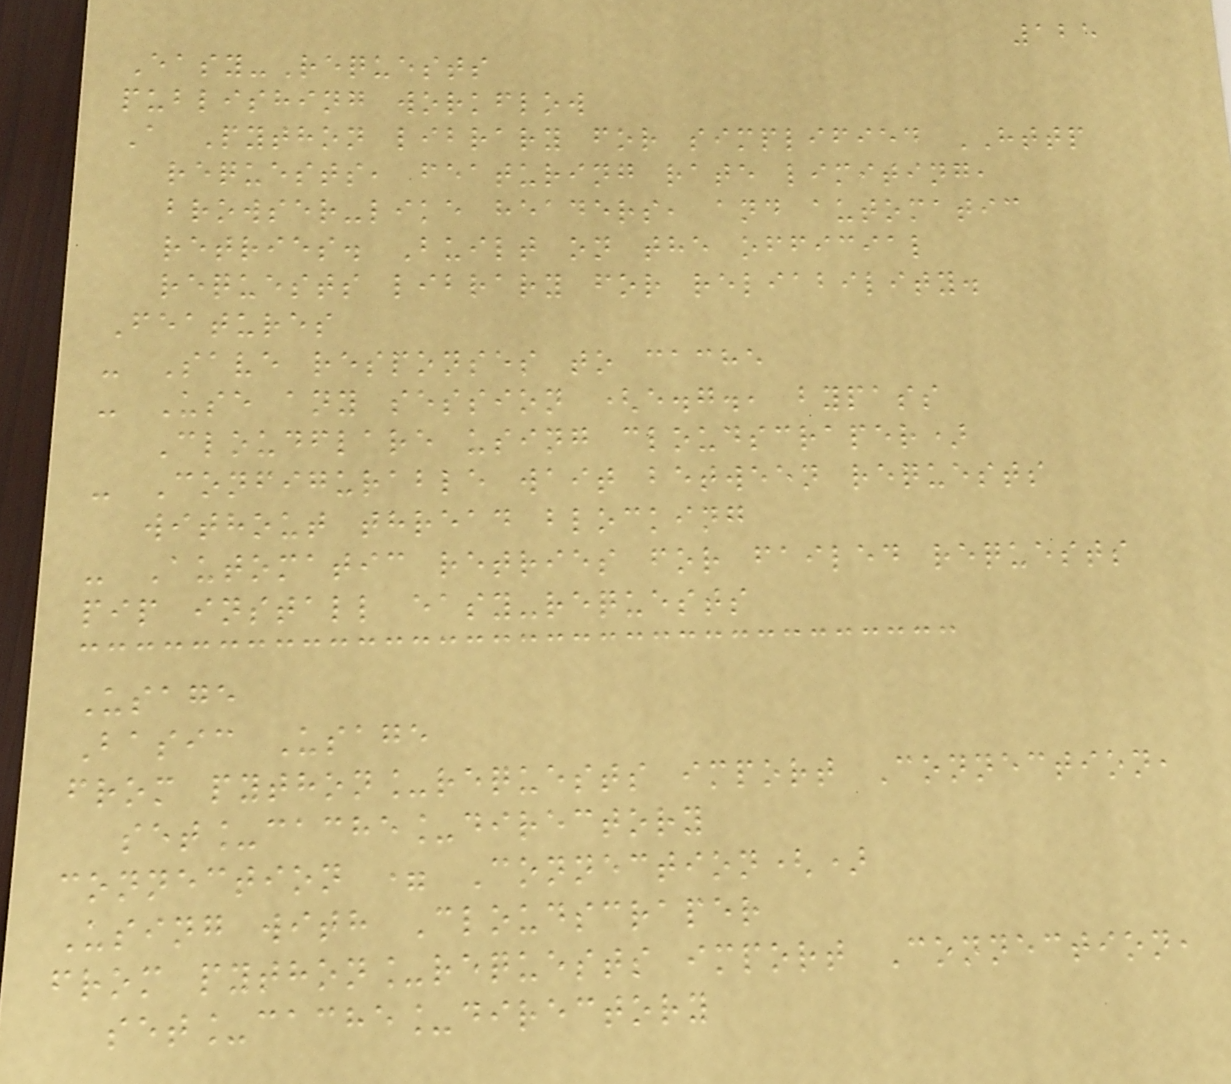125
Easy-Requests
publishing workflow
A Python library for simplified HTTP
requests, featuring rate limiting,
browser-like headers, and automatic
retries. Built on the official
requests library for reliability.
Features
- Save responses to cache
- Use any session (e.g., bypass
Cloudflare using cloudscraper)
- Configurable wait between requests
without thread blocking
- Automatic retries for failed requests
pip install easy-requests
Usage
Basic Usage
from python_requests import Connection,
set_cache_directory
connection = Connection()
Using with Cloudscraper
from python_requests import Connection,
set_cache_directory
